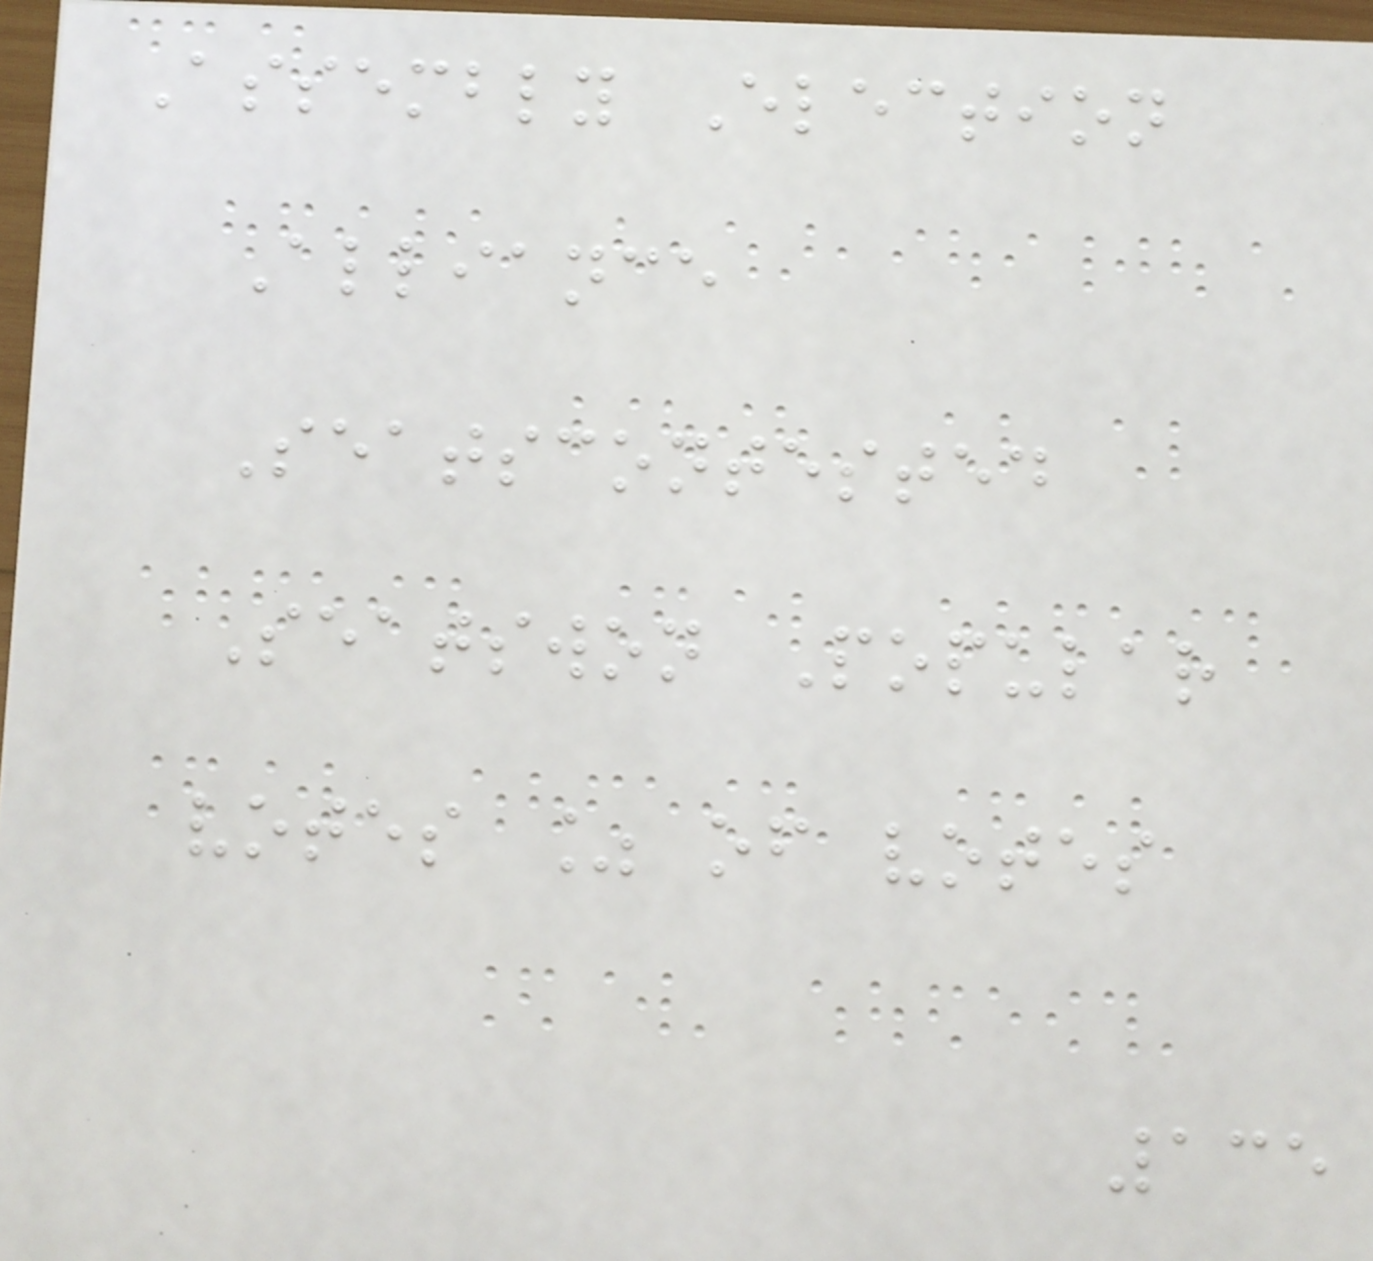Assembly Election
Alliance
Seatscontested
Seatswon Popular
votes % of votes
135
